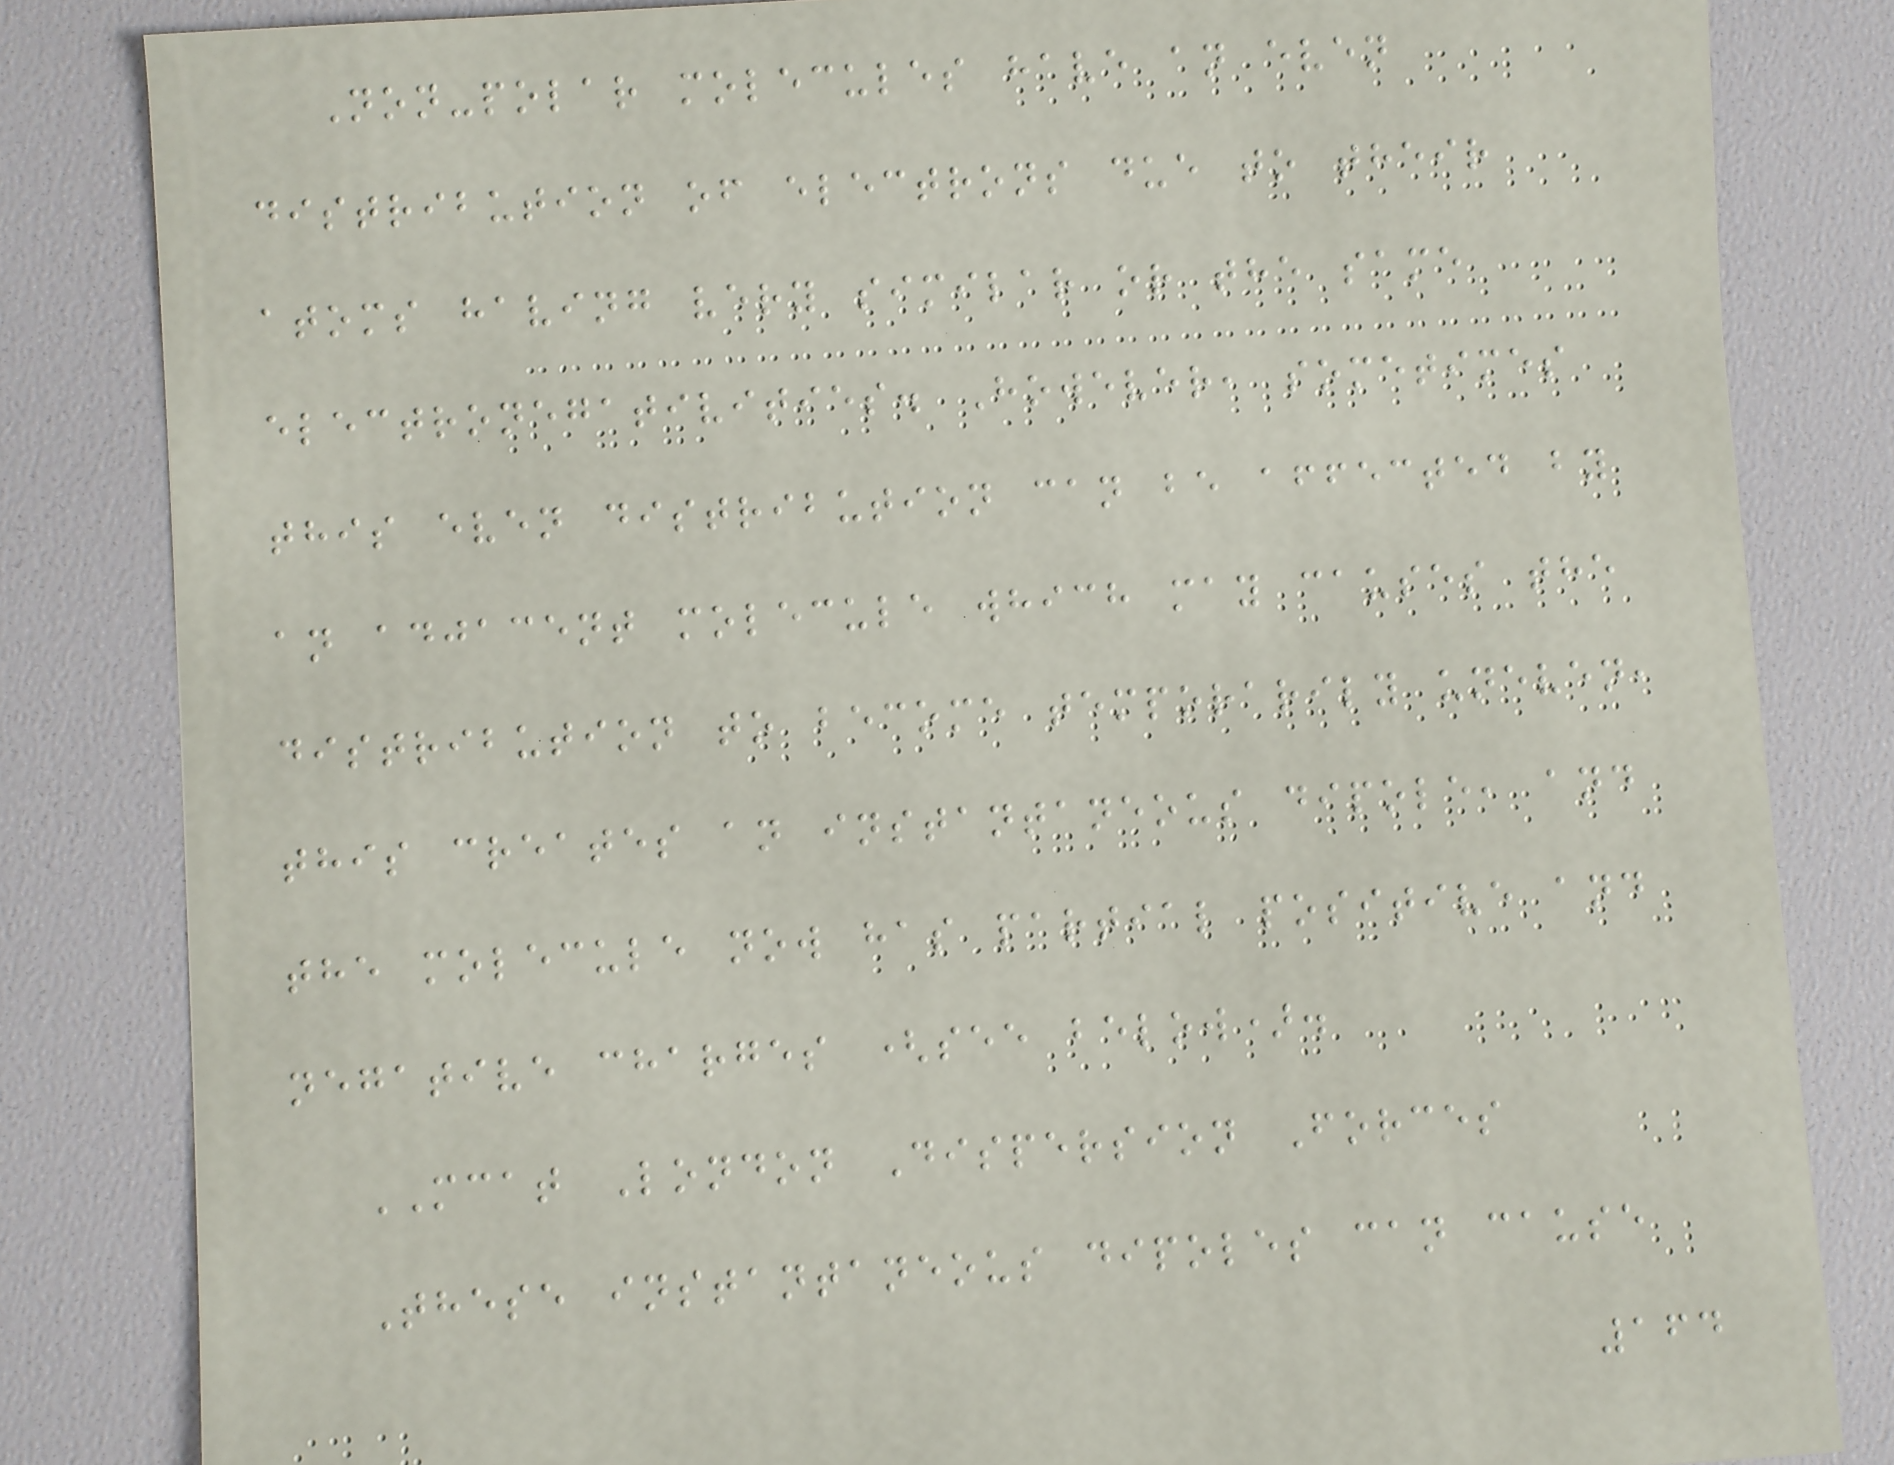Non-polar molecules have an even
distribution of electrons due to their
atoms having very similar or the same
electronegativities. However, sometimes
this even distribution can be affected by
an adjacent molecule which may causes the
distribution to become temporarily uneven,
this creates an instantaneous dipole, and
the molecule now has partial positive and
negative charges (see below).
MCAT London Dispersion Forces
These instantaneous dipoles can cause
164
